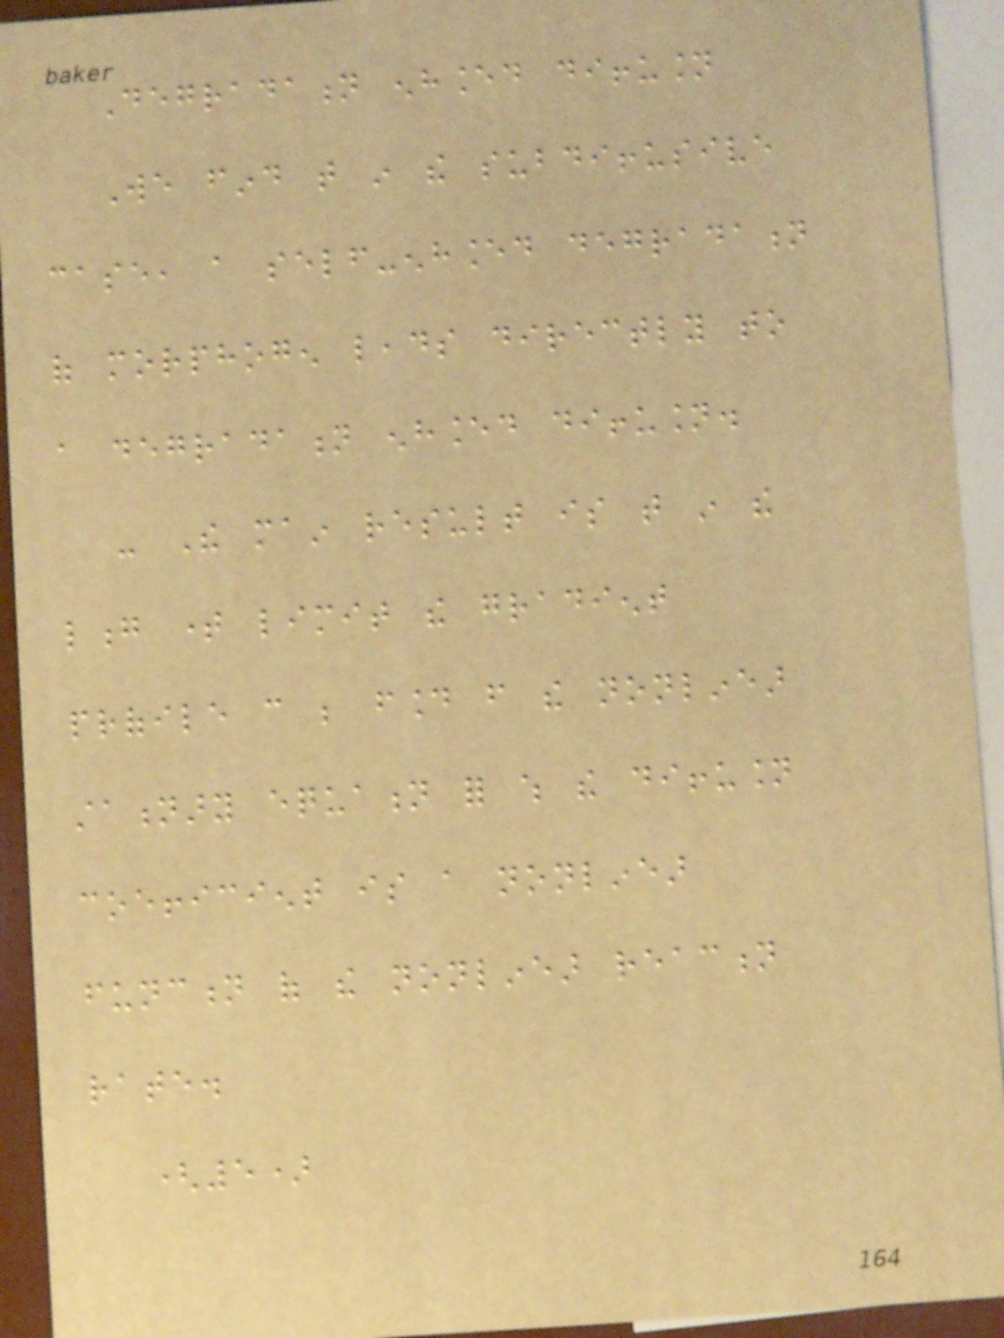Degradation enhanced diffusion
We find that in the subdiffusive
case, a self-enhanced degradation
of morphogen leads directly to
a degradation enhanced diffusion.
- The main result is that in the
long time limit the gradient
profile can be found from the nonlinear
stationary equation for which the diffusion
coefficient is a nonlinear
function of the nonlinear reaction
rate.
(5)
